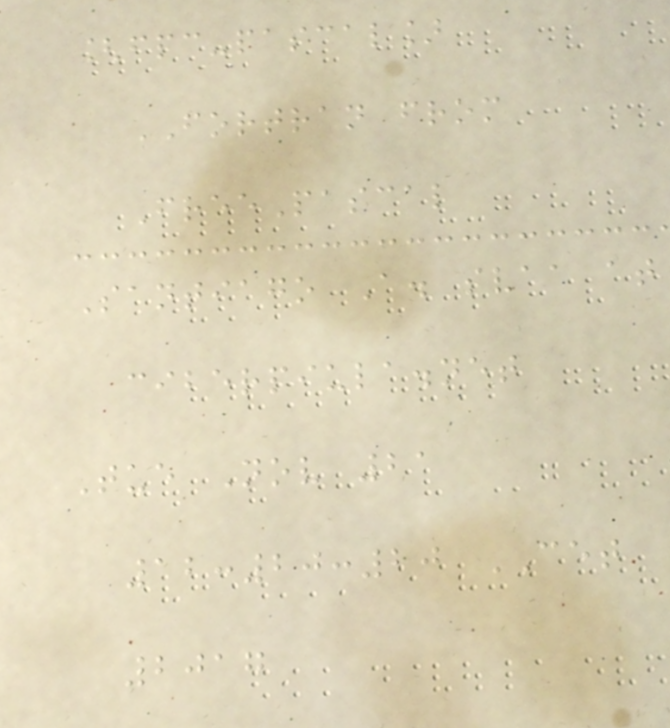[fpc-pascal]
FORTRAN from
FreePascal
Santiago A. svaa at
ciberpiula.net
Tue Nov 21
12:20:20 CET
2017
